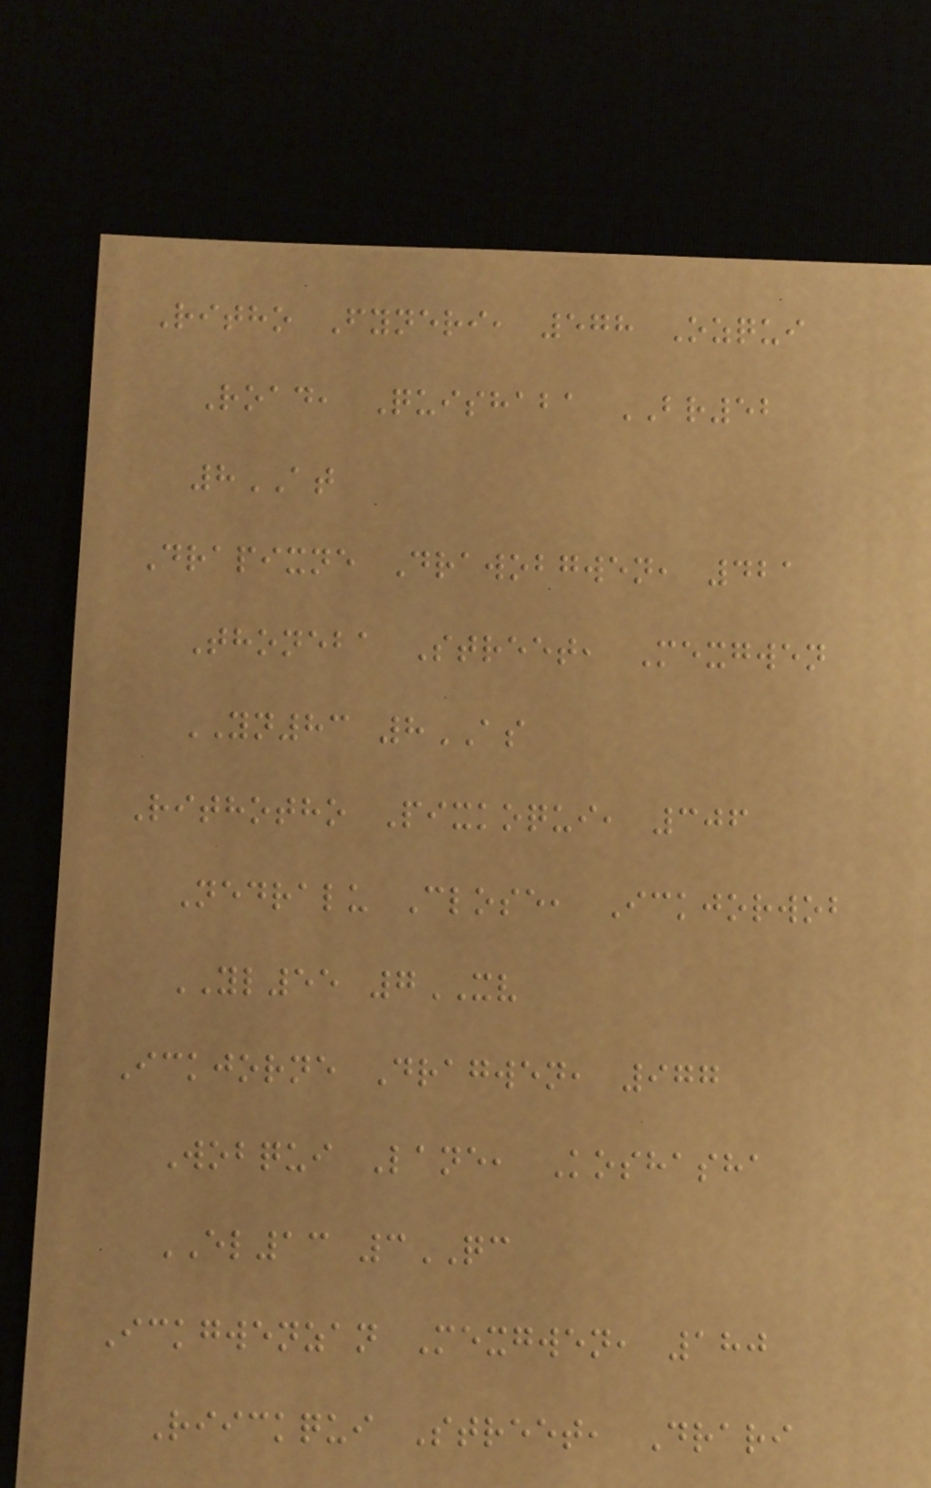Ritho Fyneri, 578 Ozqui
Road, Quishaba BR52
8AT
Drapixne Drawobgwen, 421
Thoneba Street, Mexgwen
YN83 8AS
Rithotho Pixkoqui, 306
Nedralu Close, Ickjorwob
YL55 7XV
Ickjorne Dragwen, 977
Wobqui Lane, Koshasha
EL13 3QC
Ickgwenzan Mexgwen, 180
Riickqui Street, Drari
